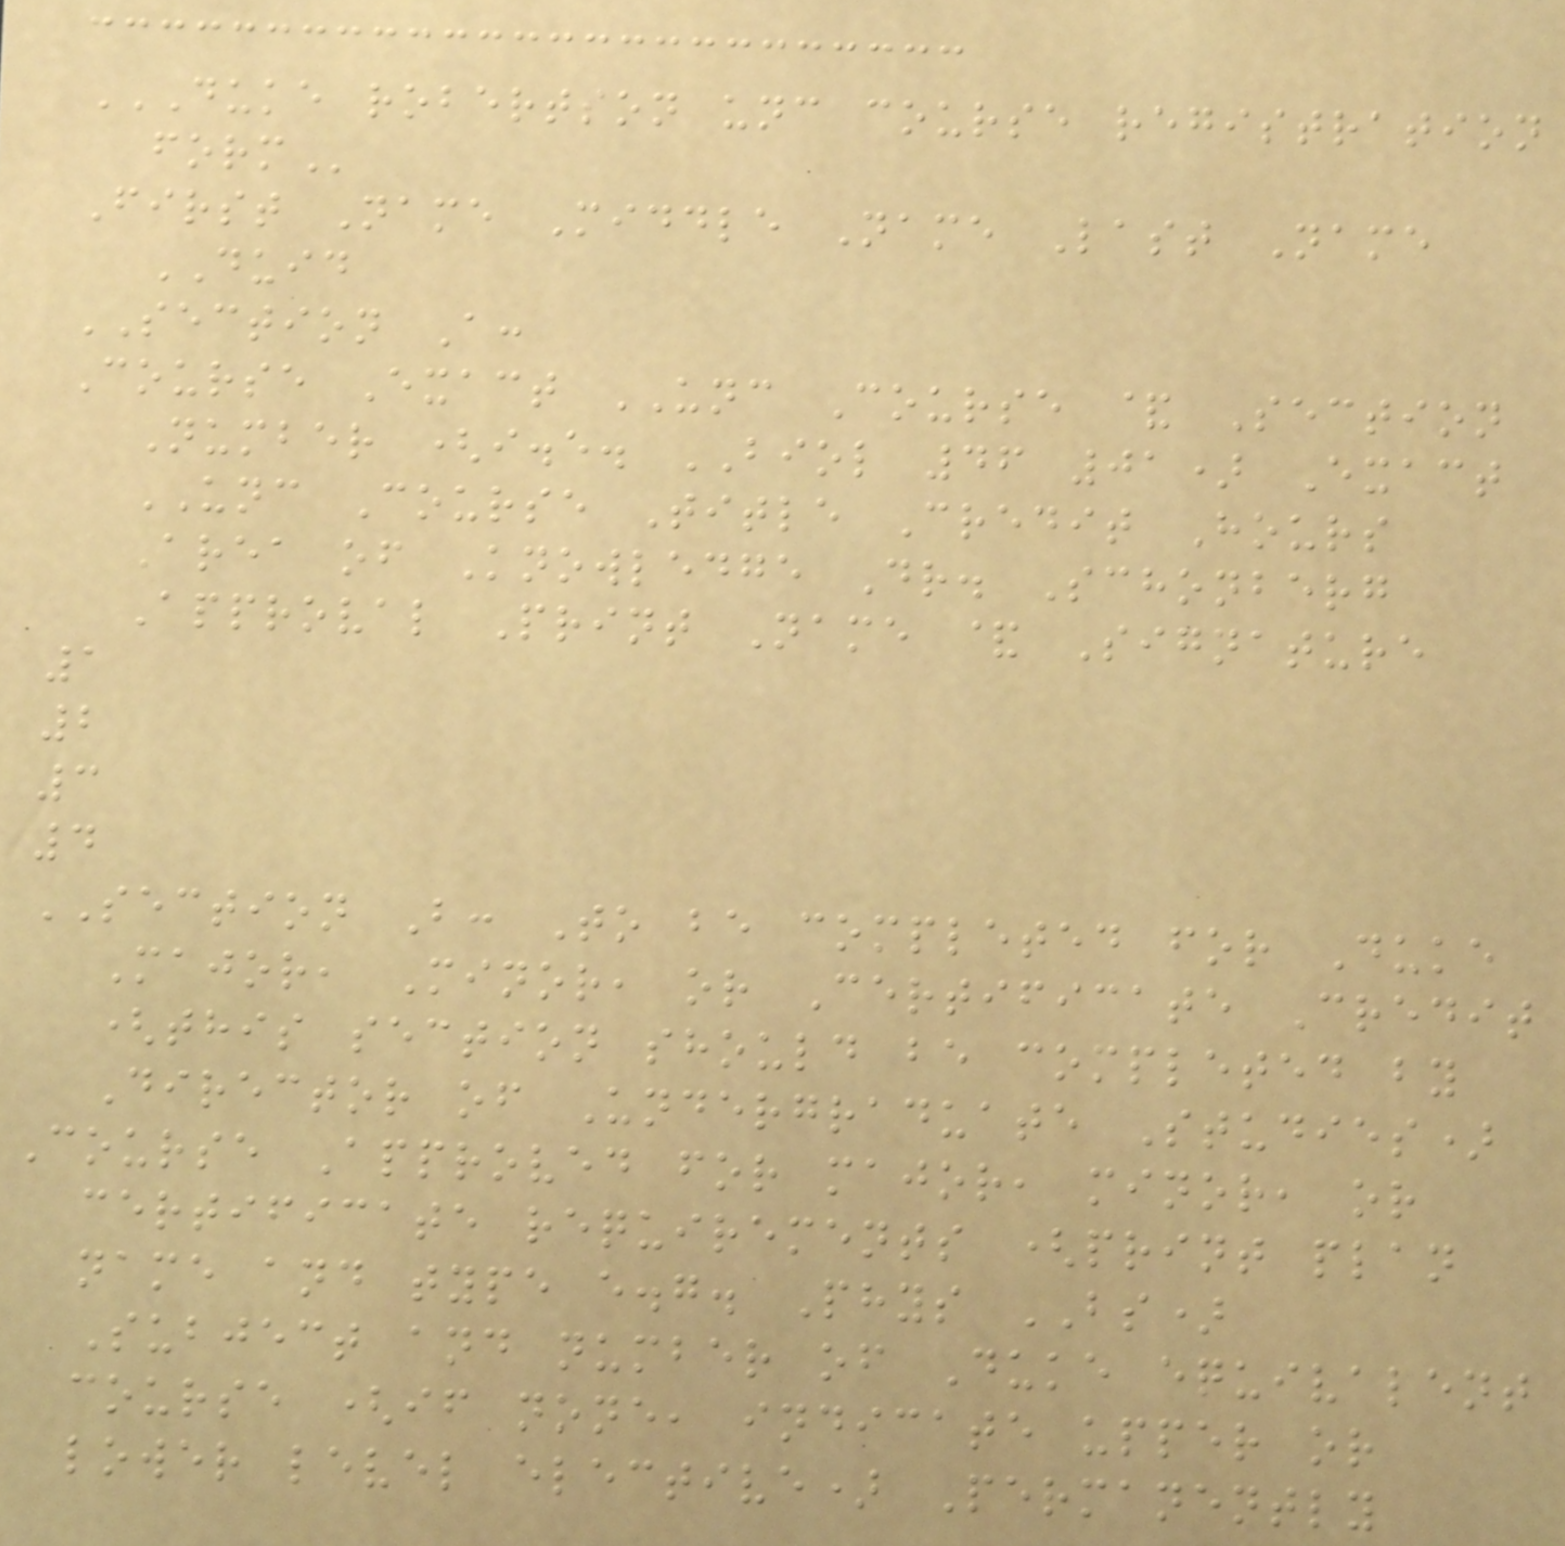DUKE ROBERTSON UNC COURSE REGISTRATION
FORM
First Name Middle Name Last Name
DUID
SECTION A:
Course Exact UNC Course & Section
Number (i.e. BIOL 46 01) Exact
UNC Course Title Credit Hours
Area of Knowledge Dr. Schonberg
Approval Print Name & Signature
1
2
3
4
SECTION B: To be completed for Duke
Major, Minor, or Certificate Credit
(this section should be completed by
Director of Undergraduate Studies)
Course Approved for major, minor, or
certificate requirements (print plan
name and type e.g. Phys BS)
Subject and number of Duke equivalent
course (if none, indicate upper or
lower level elective) Permanently
